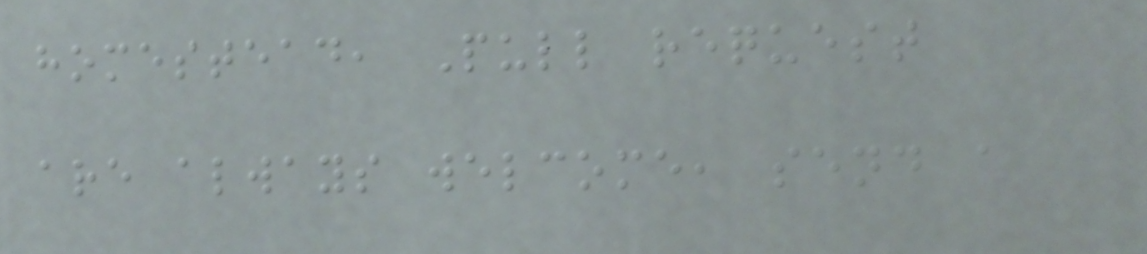homestead, Pull request
are always welcome, send a
